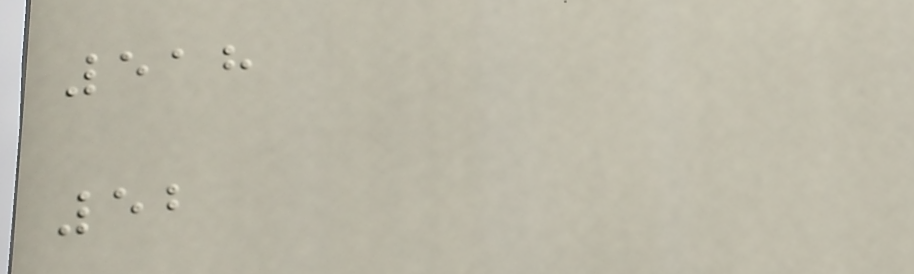518
52
